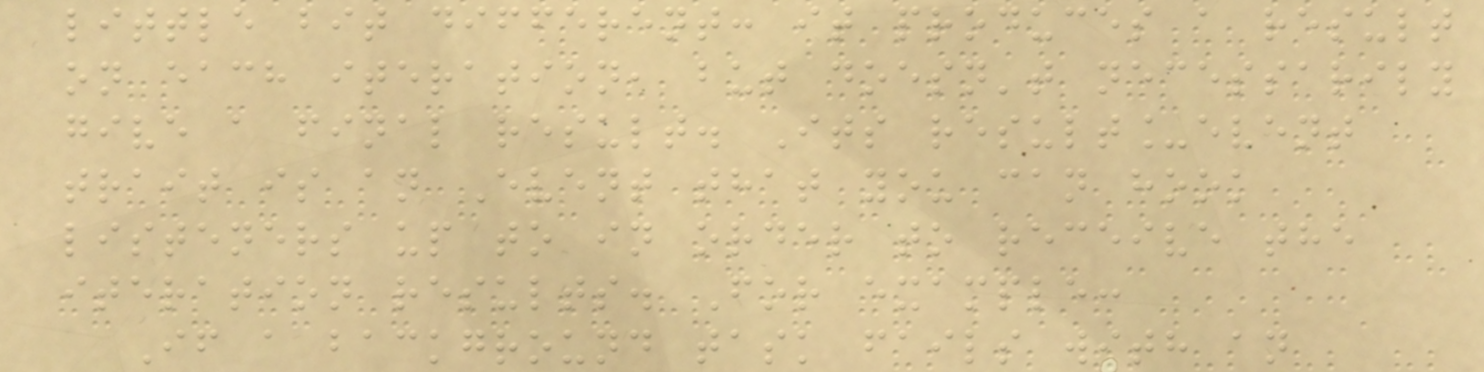little bit different: it produces a result
on each iteration, but doesn't necessarily
give a final result. Its result_event
trait is an Event that you can hook
listeners up to in order to receive the
iteration results. For example:
If a background task fails with an
